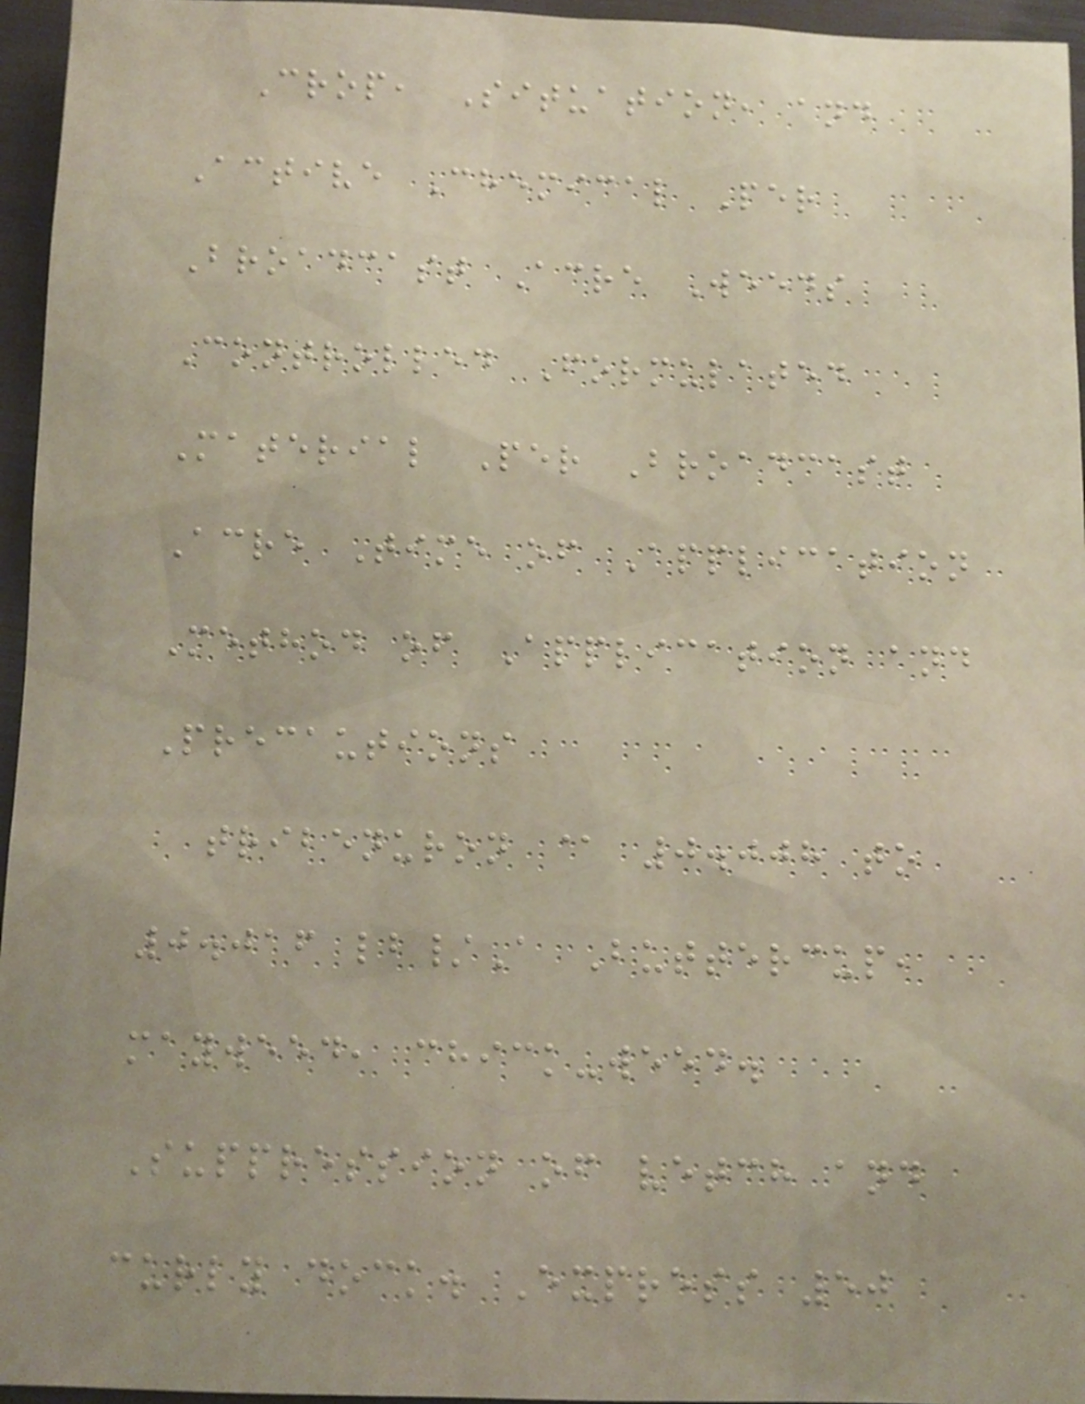Crop, Situation, and
Active Chemical Per
Broadcast Acre Weeds
Controlled Formulated
Material Per Broadcast
Acre Time of Application
Method of Application and
Precautions
tribenuron @ 0.008 to
0.016 lb/A Buttercup,
mayweed, chick-weed.
Suppression of vetch and
curly dock. Express 50
